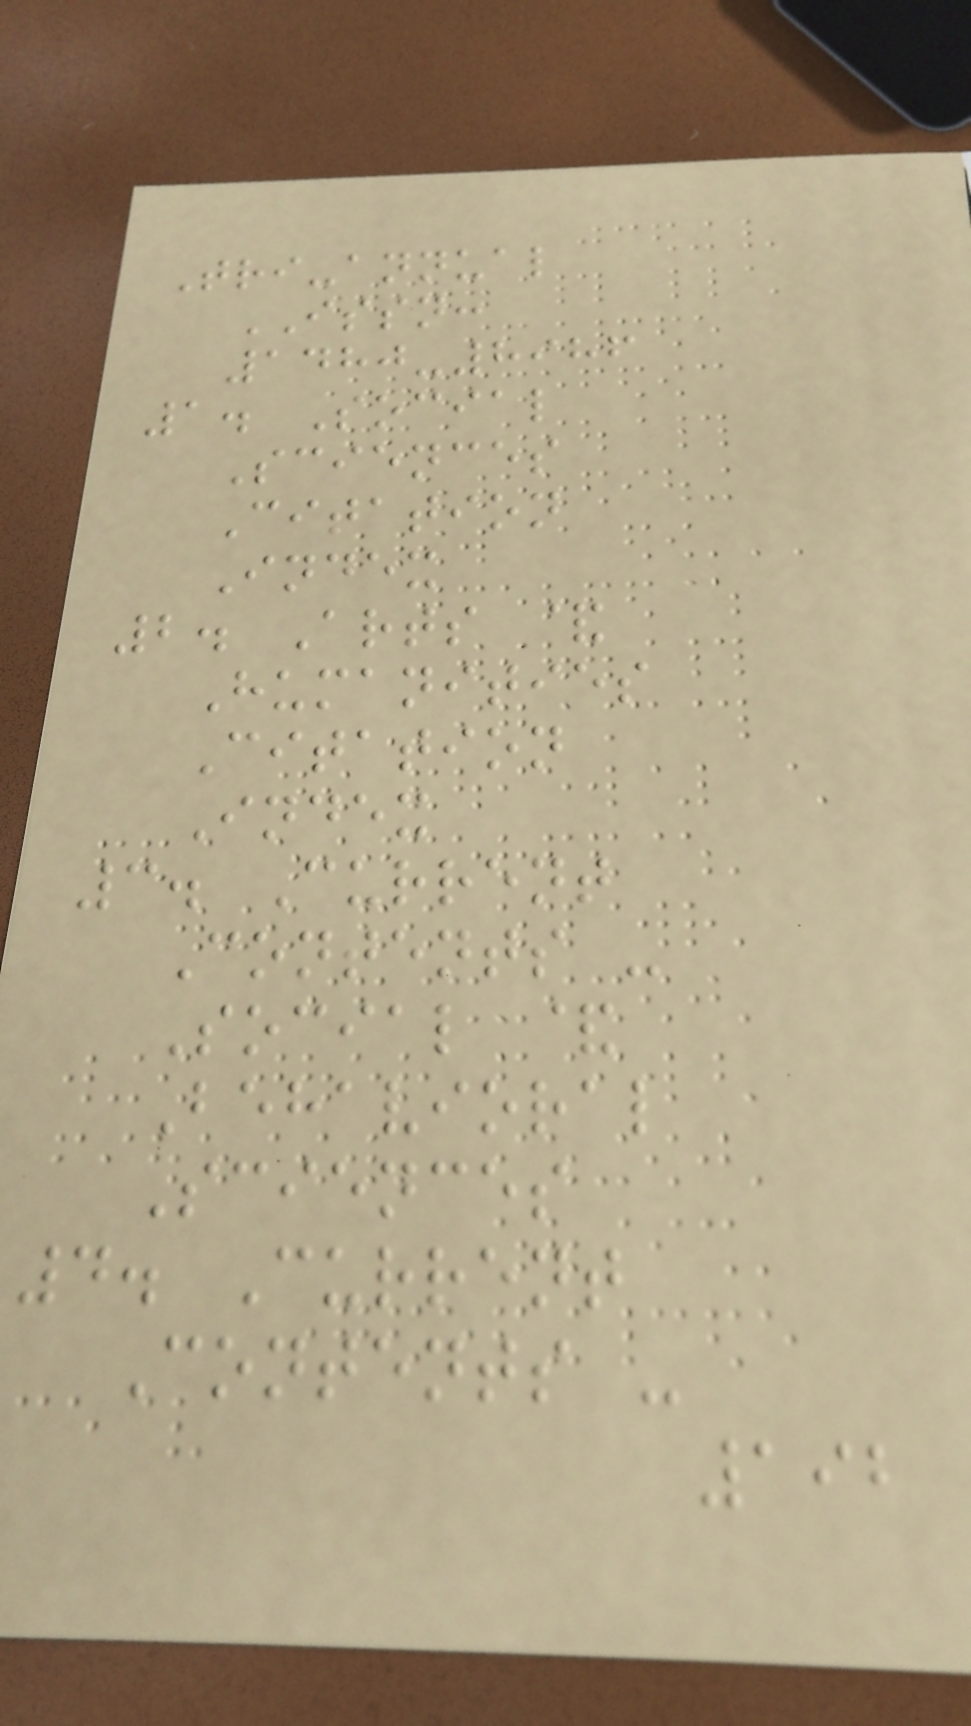Tri-annual
ISSN:
1480-8986
1. Social
Sciences
Citation
Index
2. Arts &
Humanities
Citation
Index
3. Current
Contents -
Social &
Behavioral
Sciences
4. Current
Contents -
192
